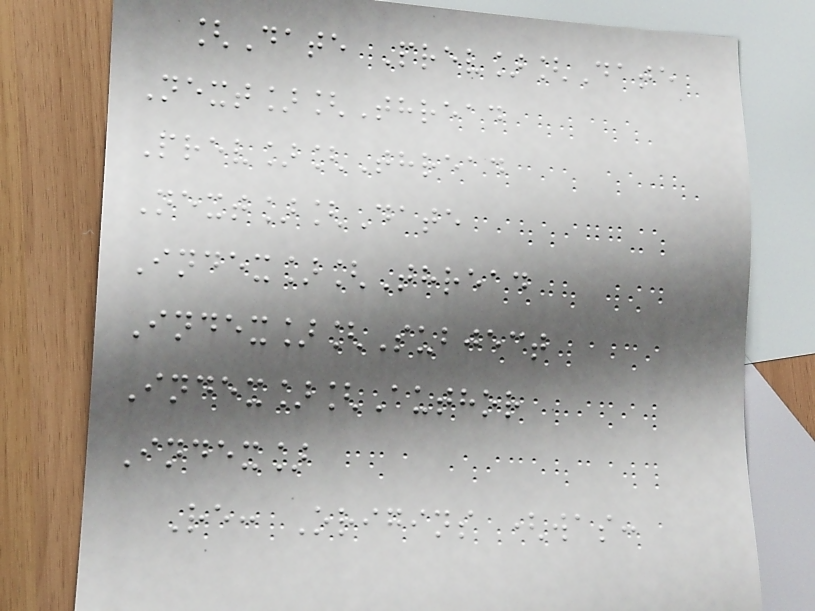[Date Prev][Date
Next][Thread
Prev][Thread
Next][Date
Index][Thread
Index][Subject
Index][Author
Index]
Re: Origins (was:
